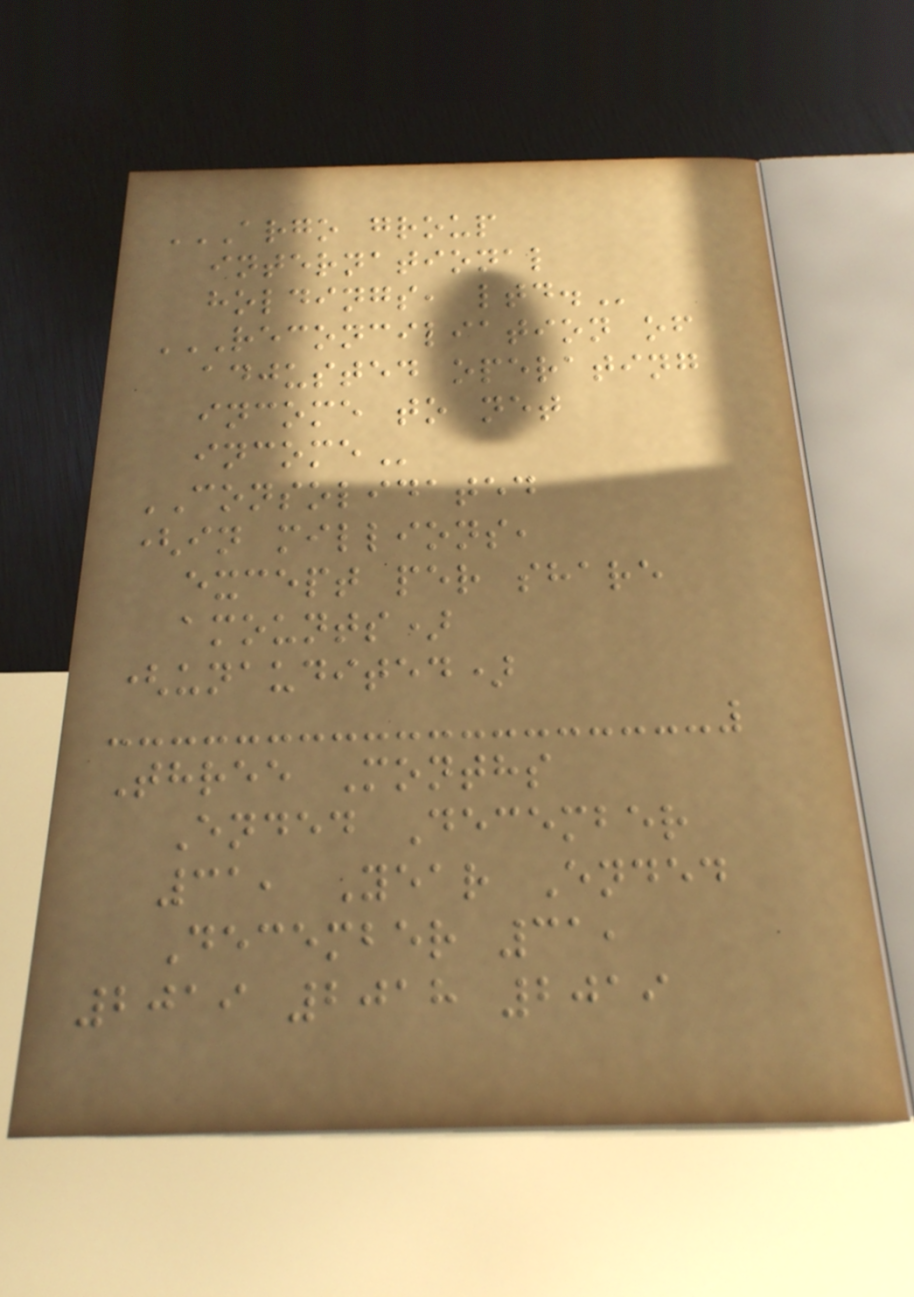ARGO GROUP
INTERNATIONAL
HOLDINGS, LTD.
RECONCILIATION OF
ADJUSTED OPERATING
INCOME TO NET
INCOME
CONSOLIDATED
(in millions,
except per share
amounts)
(unaudited)
Three Months
Ended December
31, Year Ended
December 31,
2019 2018 2019
